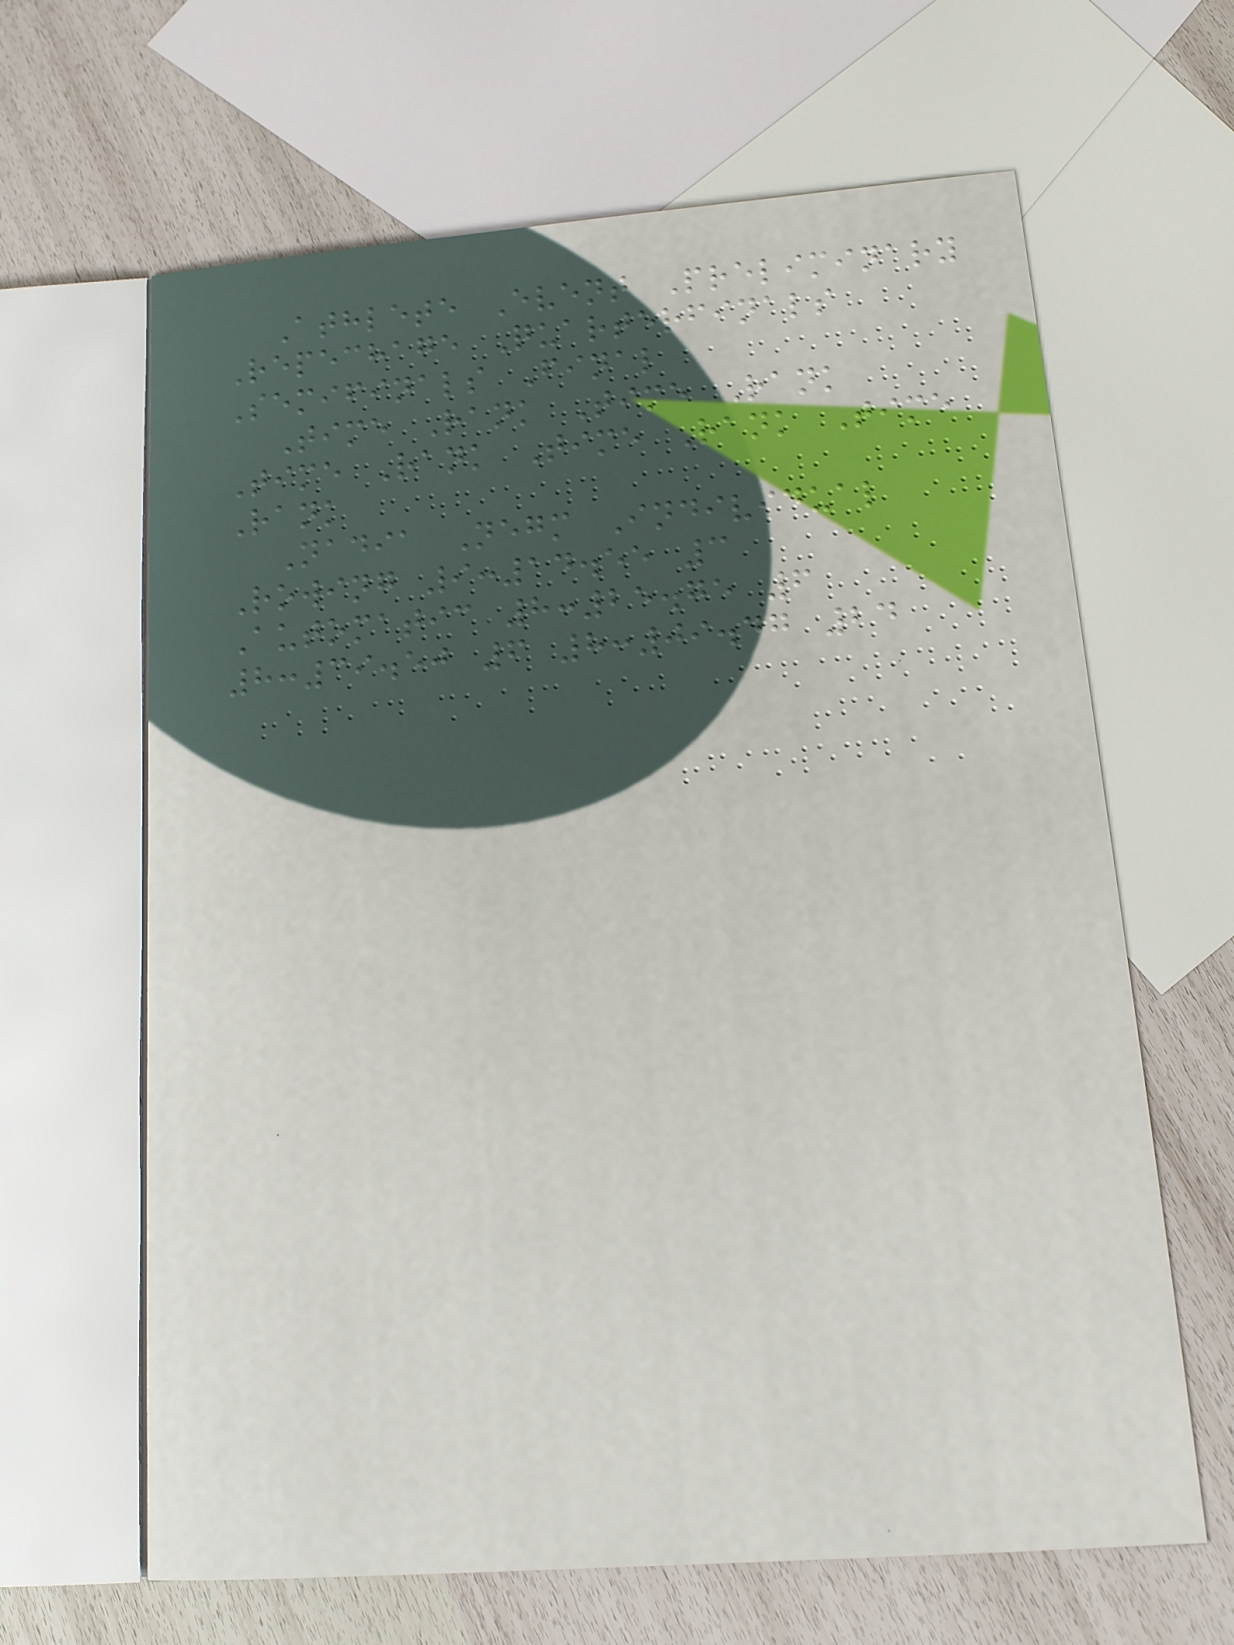Athlete Event Preliminary
Repechage Quarterfinals
Semifinals Final
Time Rank Time Rank
Time Rank Time Rank Time
Rank
Nadia Negm Individual
Rowing 9:14.55 3
Automatic 8:25.75 6
8:39.50 6 8:09.47 24
